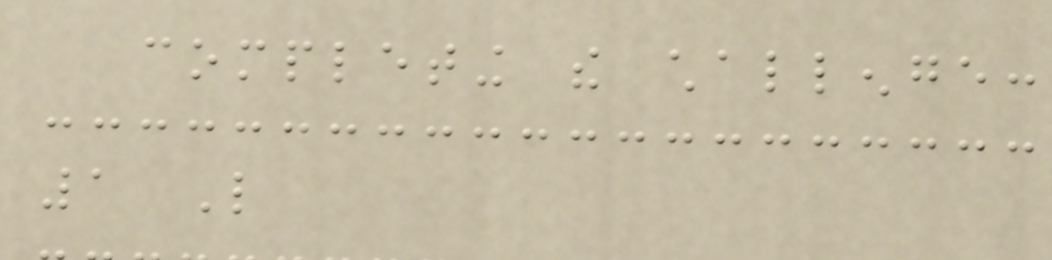completing the challenge:
1 Like
